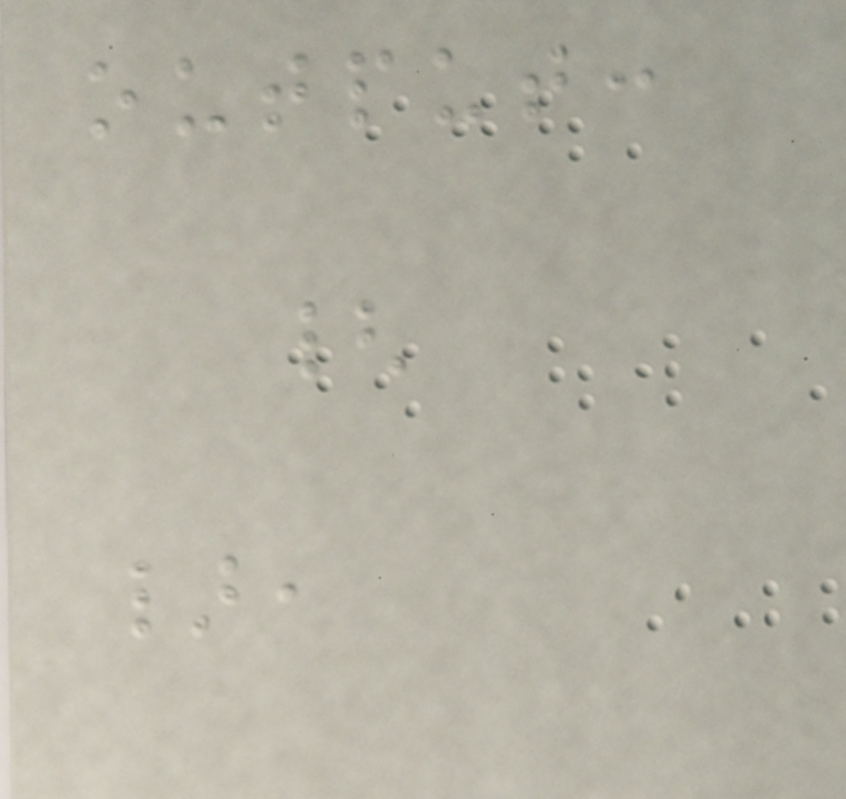output:
{
},
